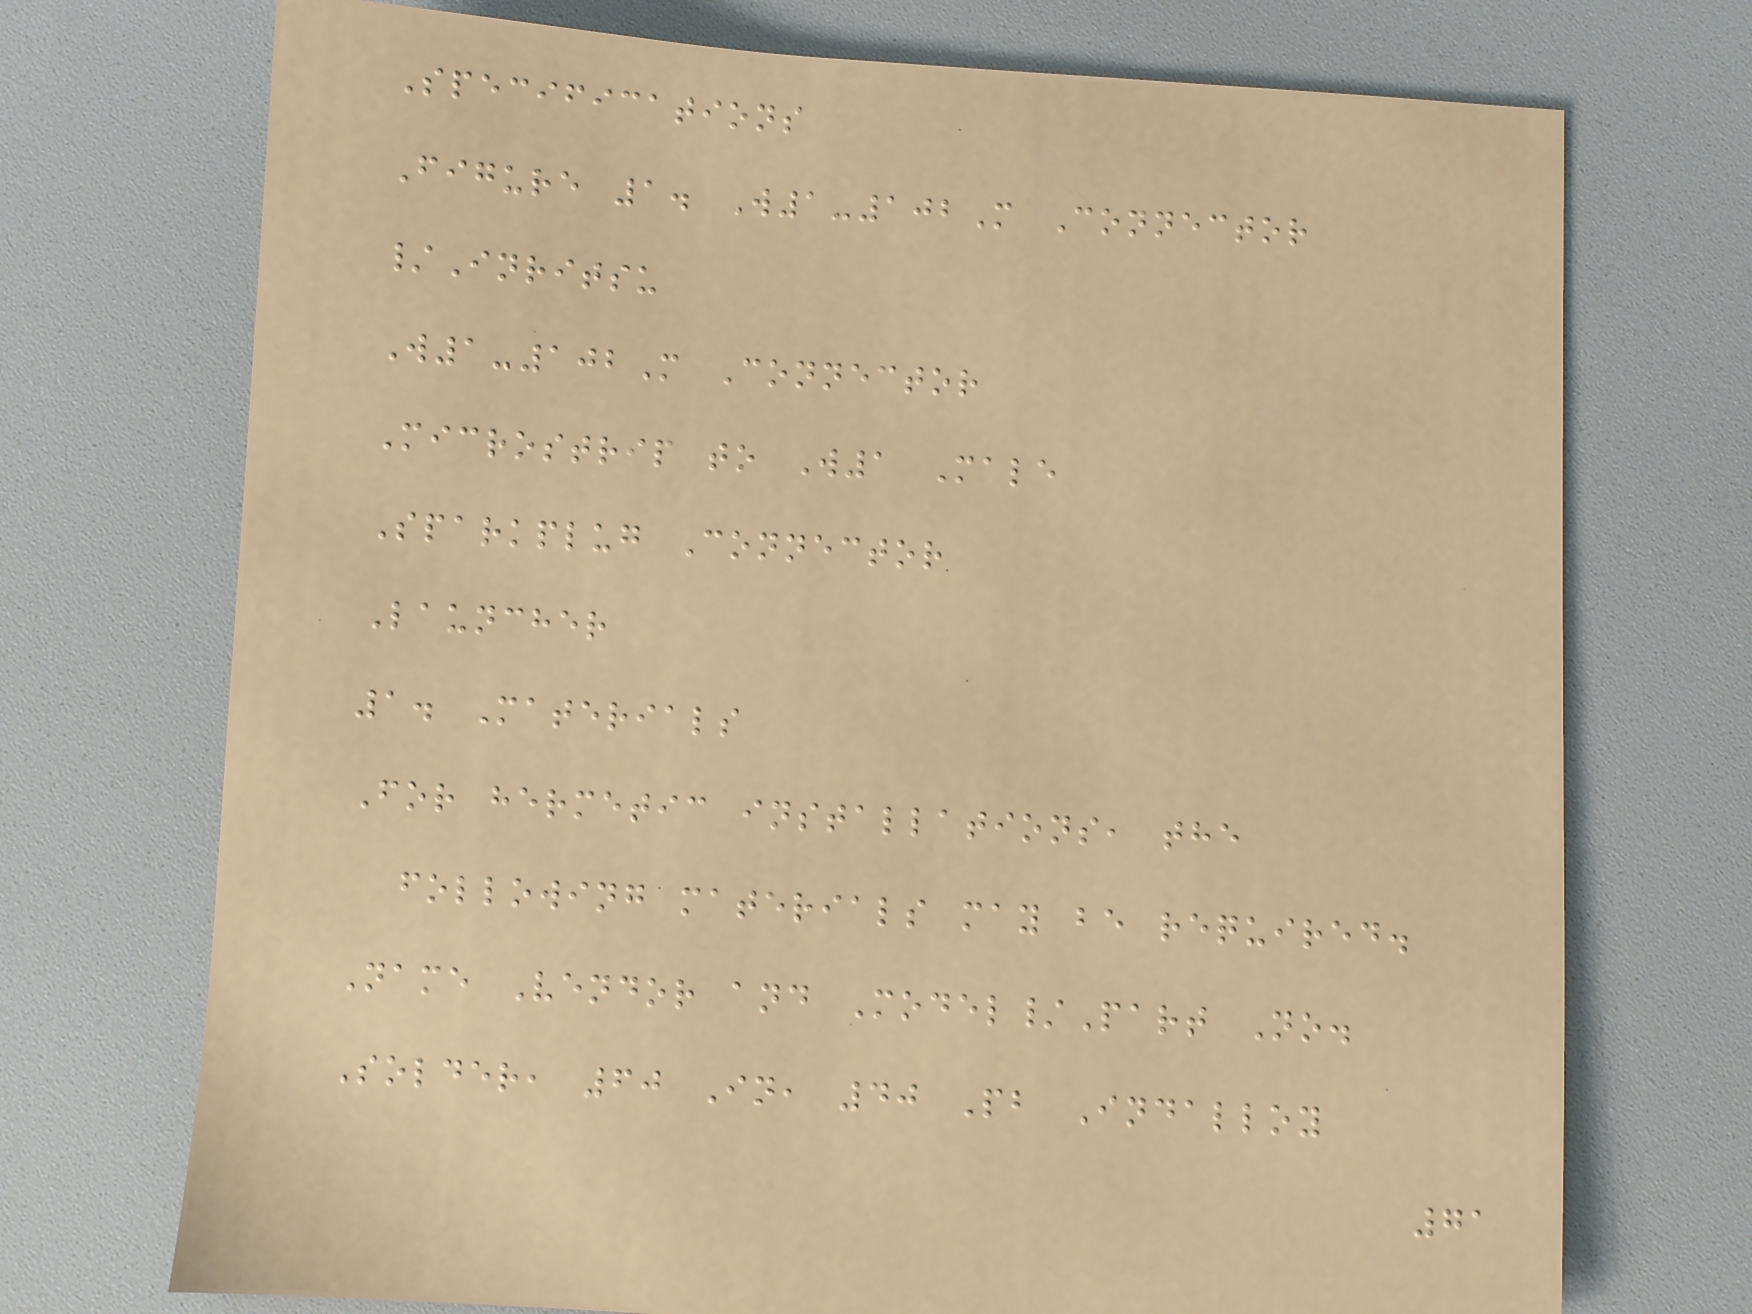Specifications
Figure 1. W1-102M Connector
/Inritsu
W1-102M Connector
Microstrip to W1 Male
Sparkplug Connector
Launcher
1. Materials
For hermetic installations, the
following materials may be required.
Name Vendor and Model/Part No.
Solder, 60 In, 40 Pb Indalloy
71
